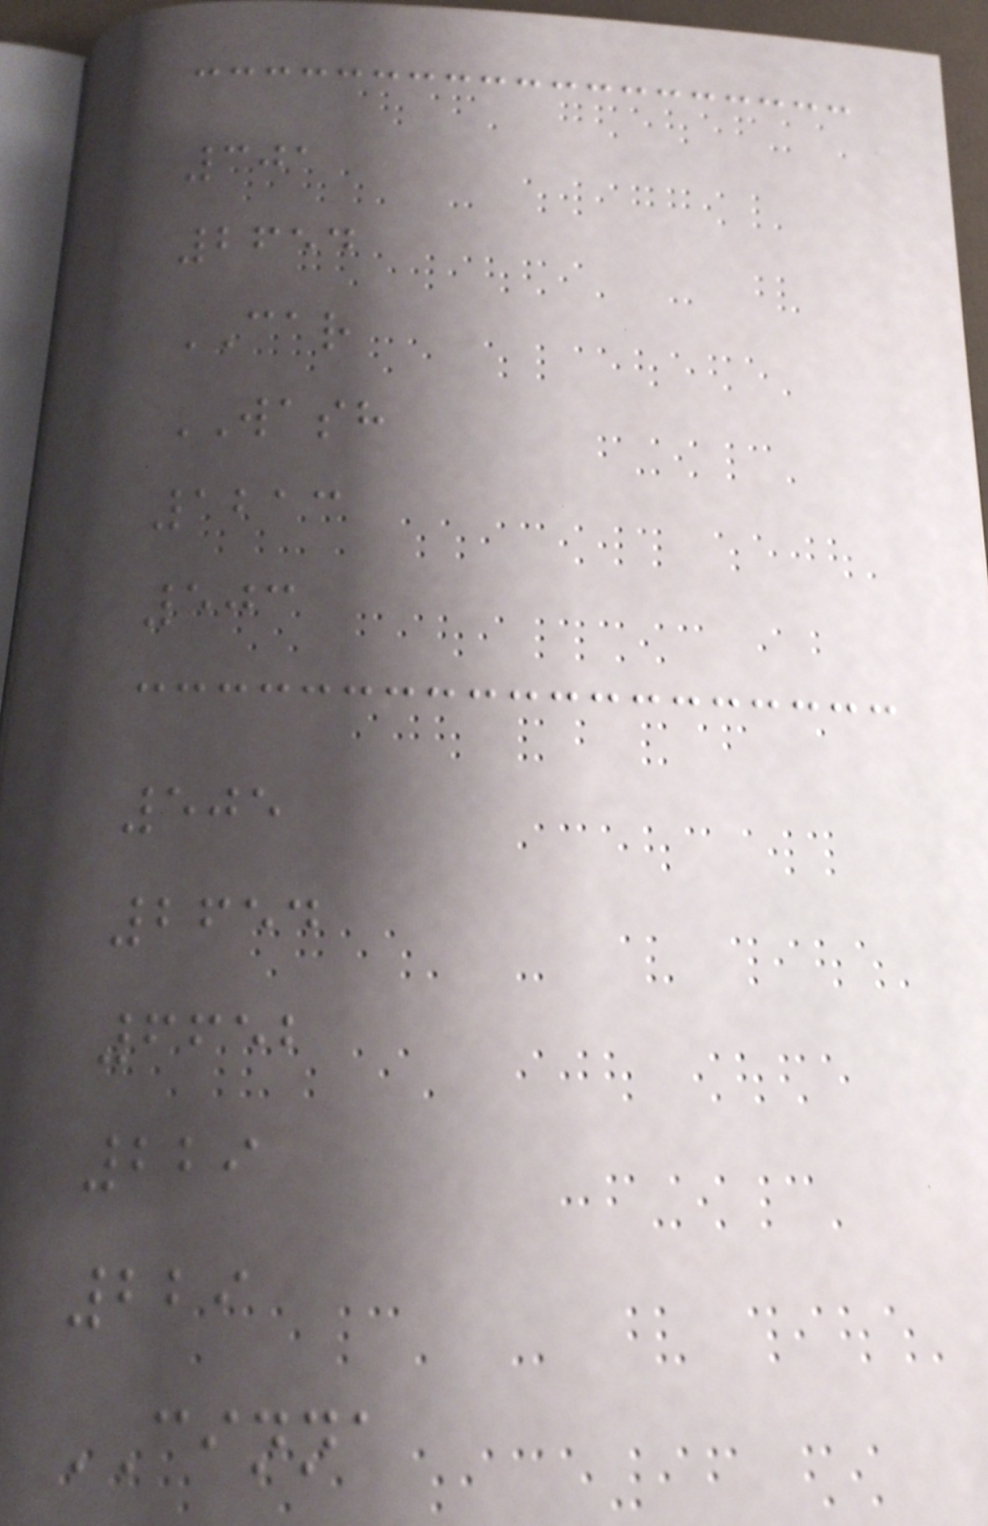301
2654
CAR
WASH
1213
503
505
2654
6652
229
229
CINNA
